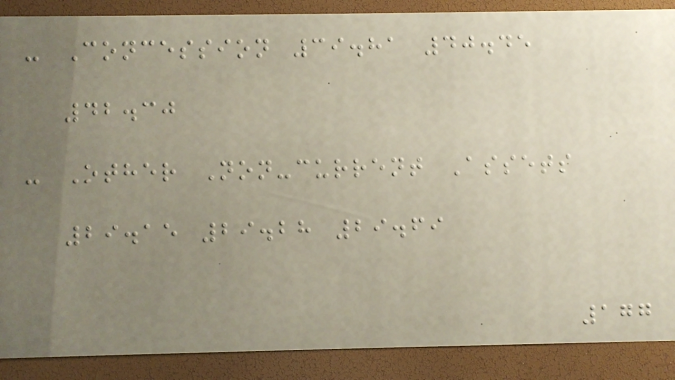- Concession 39.81 40.45
42.30
- Other Non-current Assets
29.15 29.28 29.69
177
